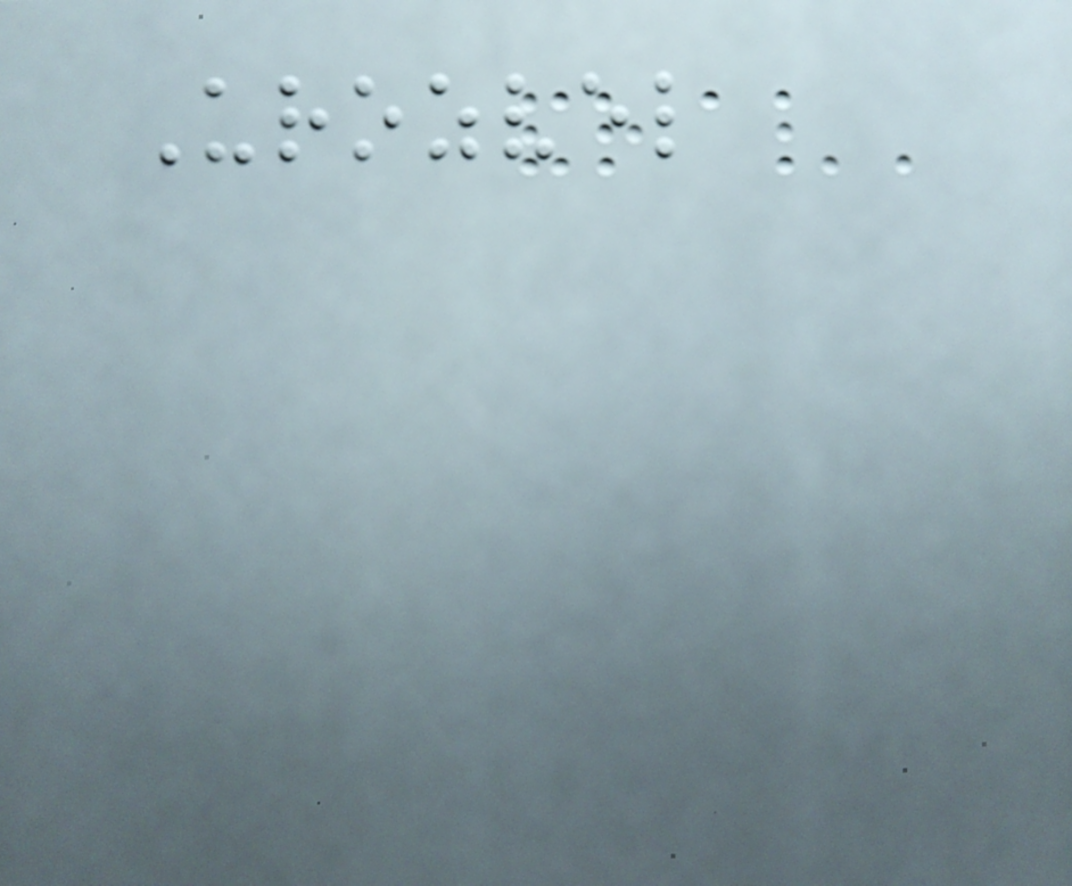Urozvel
